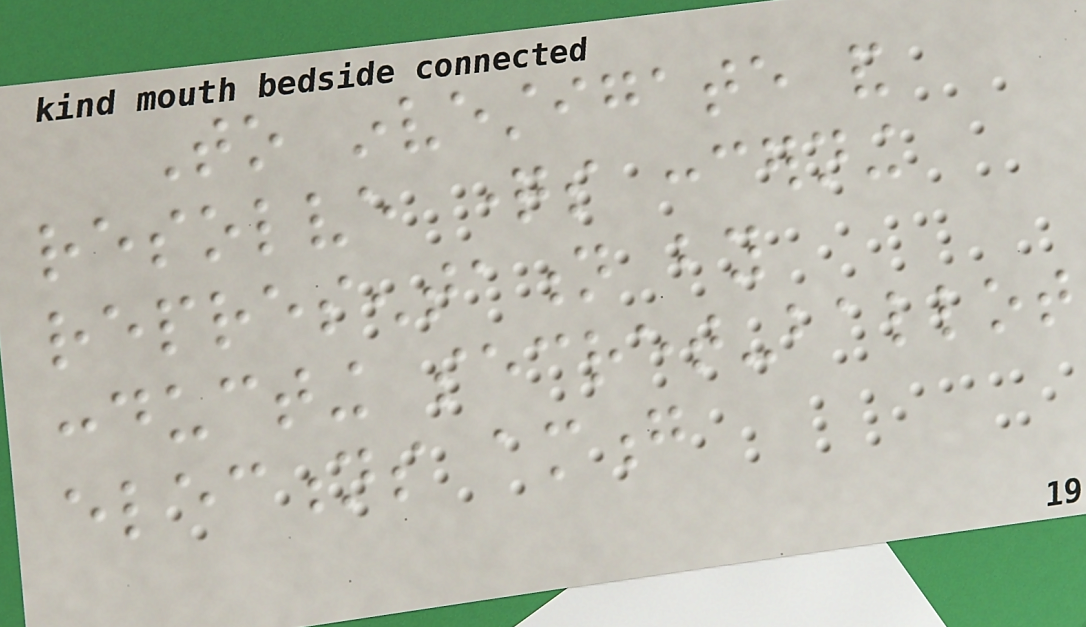To investigate and
resolve questions concerning
representation by
conducting secret-ballot
elections among
